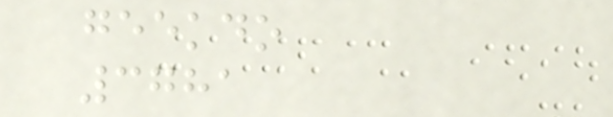geekdo
3781
